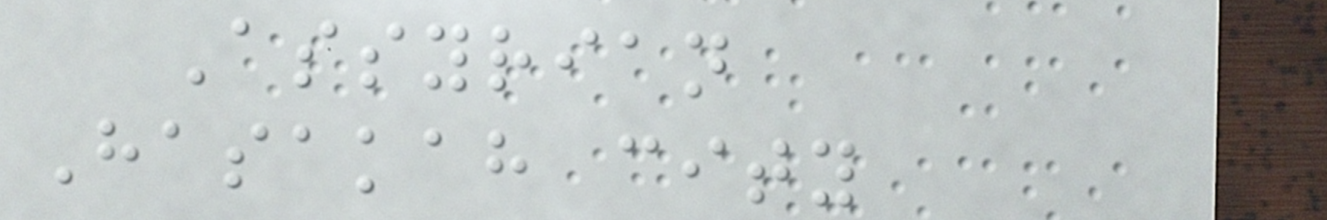Assyrian
Hasakah city
